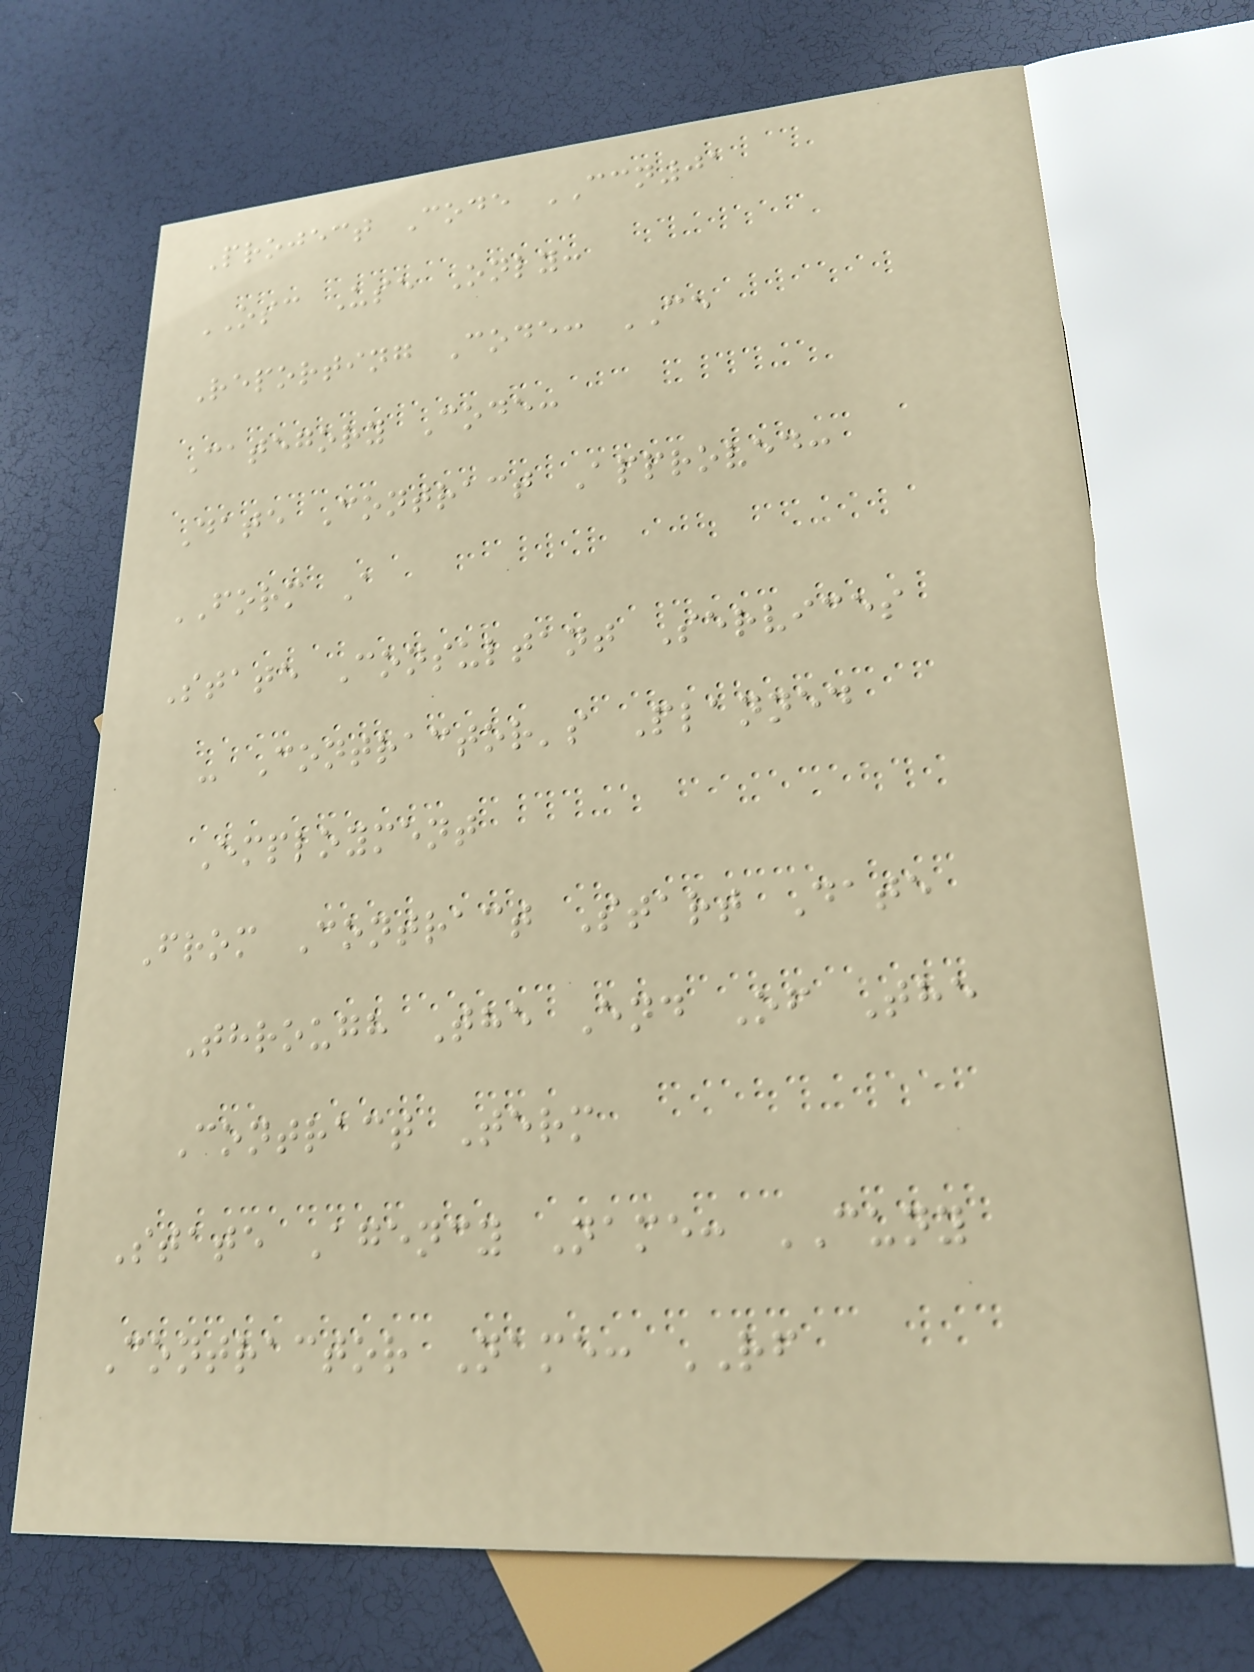Project Code CCN01
OSC Use Only:
Reporting Code: CE
Category Code:
Date Contract Approved:
FORM A
State Consultant Services
- Contractor's Planned
Employment
From Contract Start Date
Through The End Of The
Contract Term
State Agency Name: CUNY
Contractor Name: RF
